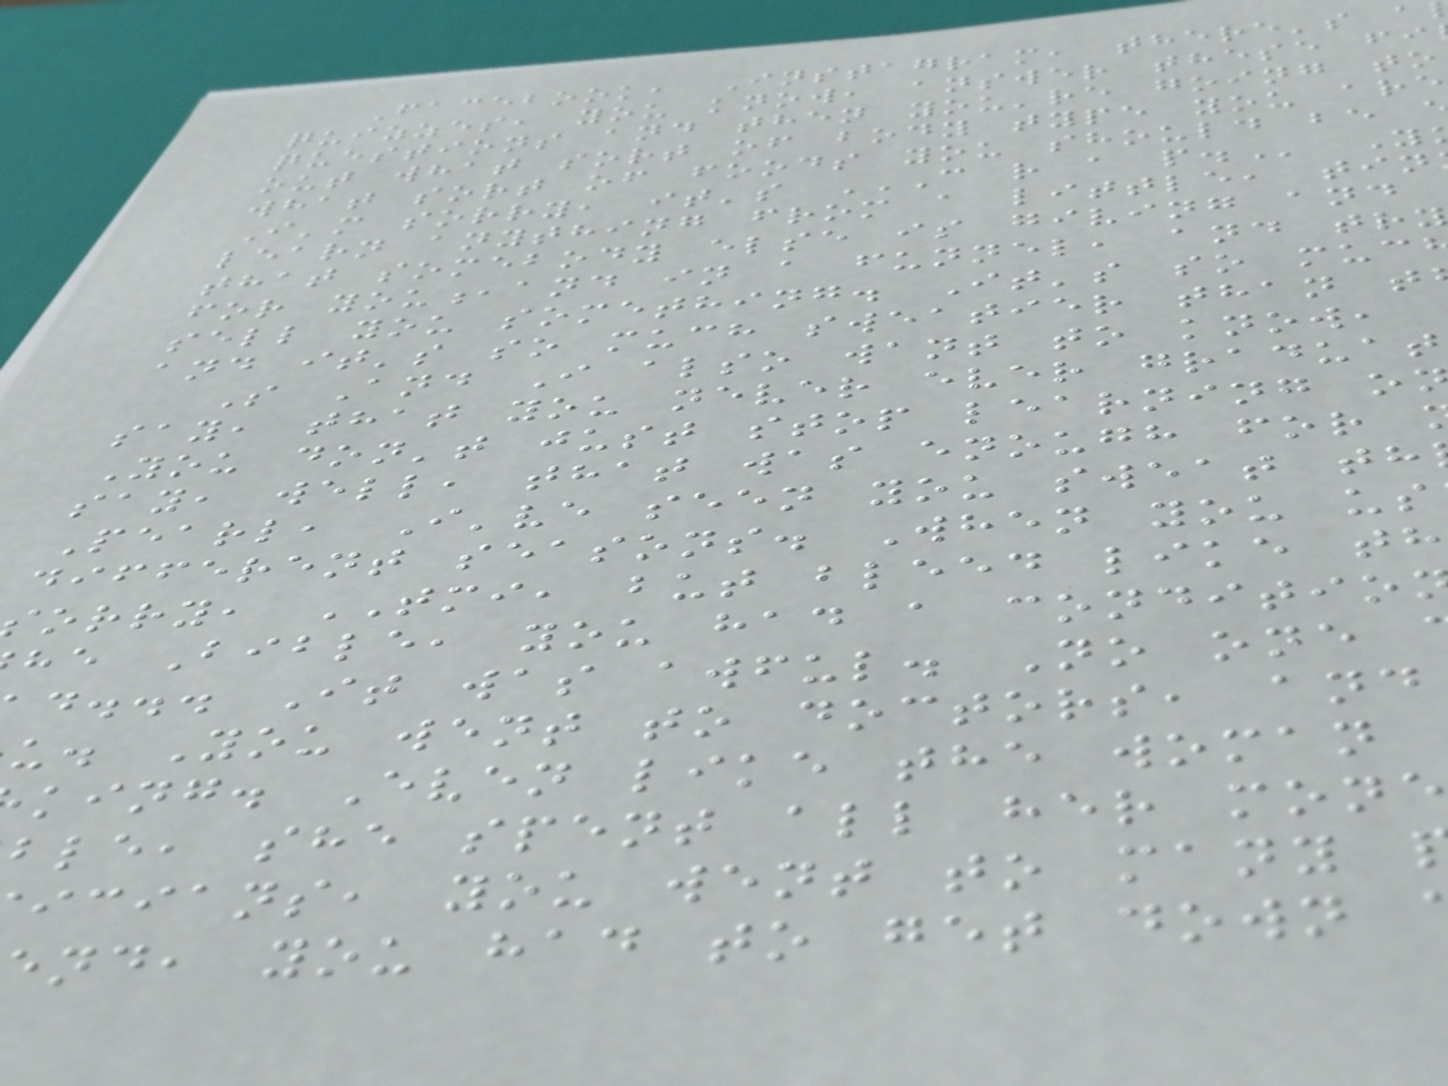Facebook, Instagram, there's a
quizzes, you know, answer these fi
questions and then you're going to
out what sort of body type you are
what sort of foods you should be
learn anything from a little, tin
that somebody else is giving and
for you,and in a funnel, and try
sell you something. It's so muc
and it's so much sweatier than t
S And I also want to know,
say, that you never ever graduat
You don't just stop learning o
say, well, that was enough for
Pearl, I've seen you sweat th
different seasons. When you us
orry, TMI, but bleed like th
he Bible, you had a conditio
d... It was awful. No one
u. You went to doctors, and
king. Even like the woman
ble, she spent all her mone
icians, you went to many
nd, you had to get down
